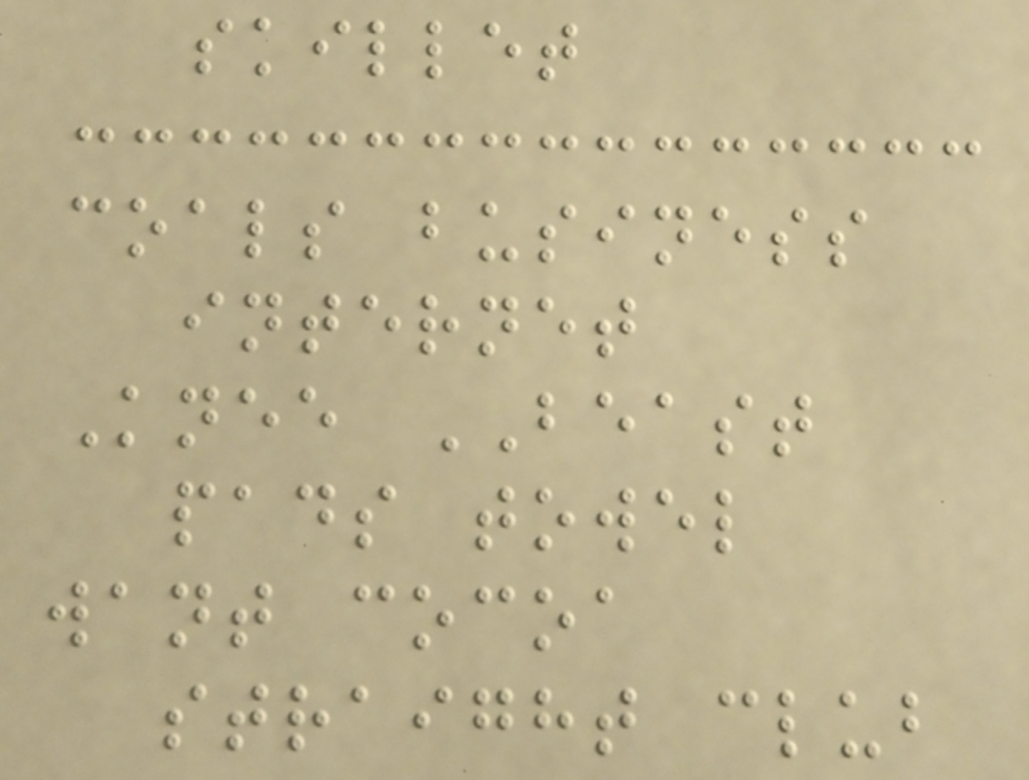skillet
coals business
internet
Knee BEAST
pads towel
want cocoa
straight club
